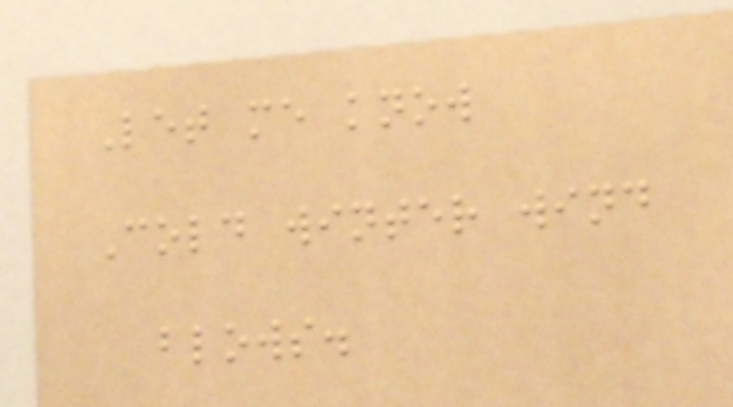Let me know
Cold winter wind
blows.
